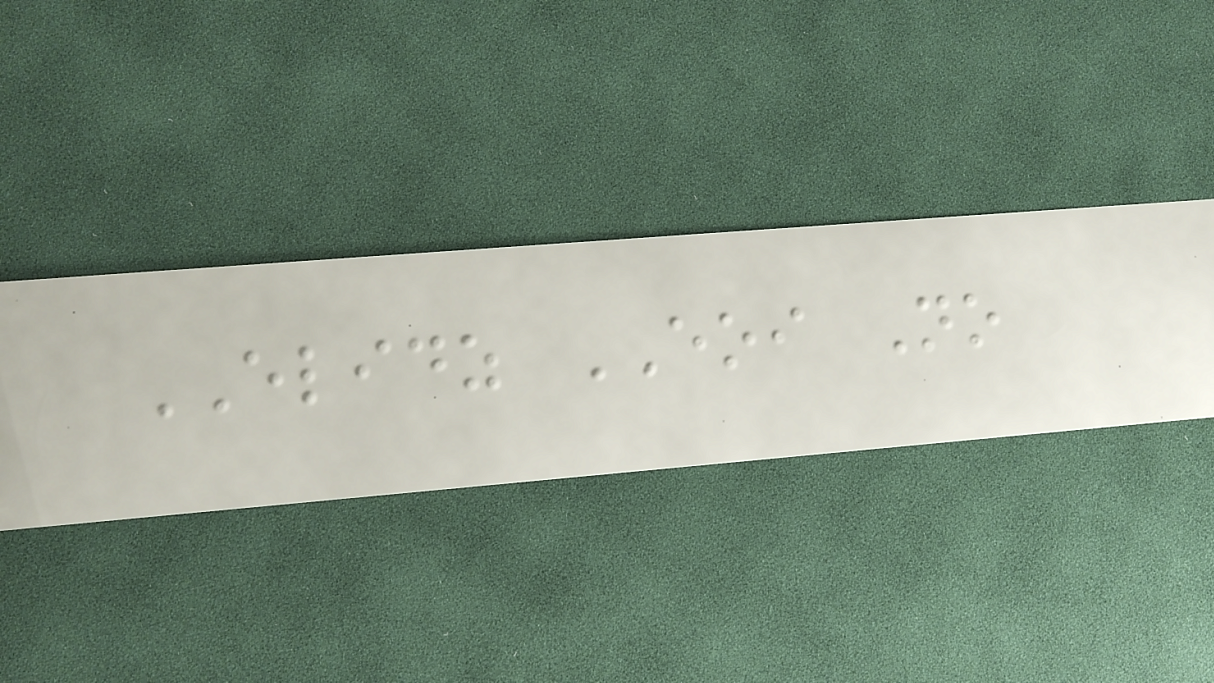ELIDZ EOI No
